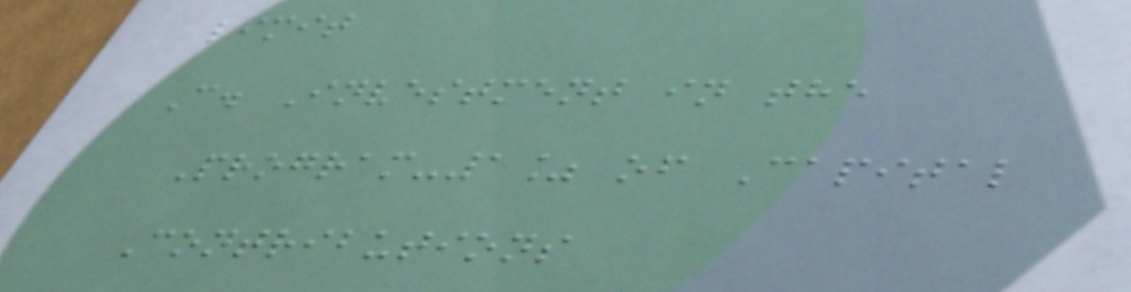limit
C. Investment in the
Program-1% of Capital
Contributions
